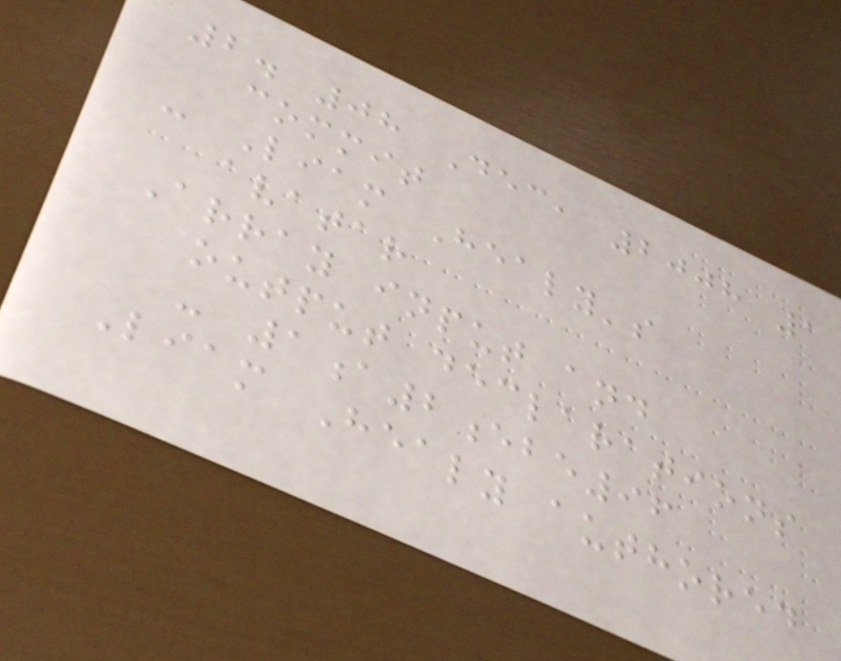2. 08 Dec, 2008 1
commit
- Liam Healy's
avatar
Array input and
output declarations
- 1a2ebe96
Liam Healy authored
